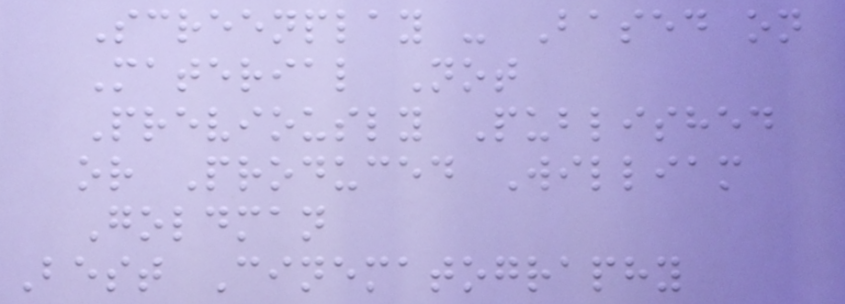Screenplay - Based on
Material Not
Previously Published
or Produced William
Goldman
Best Cinematography
